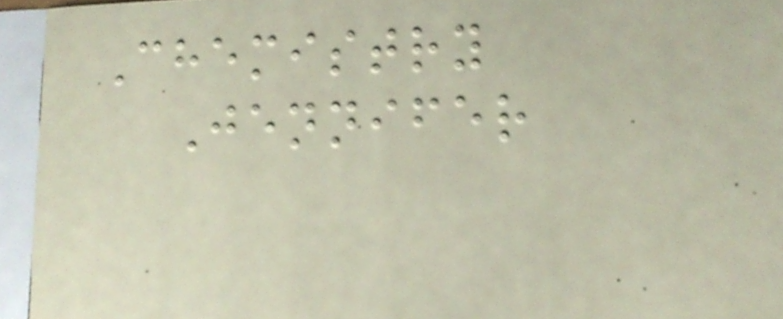Chemistry
Jennifer
